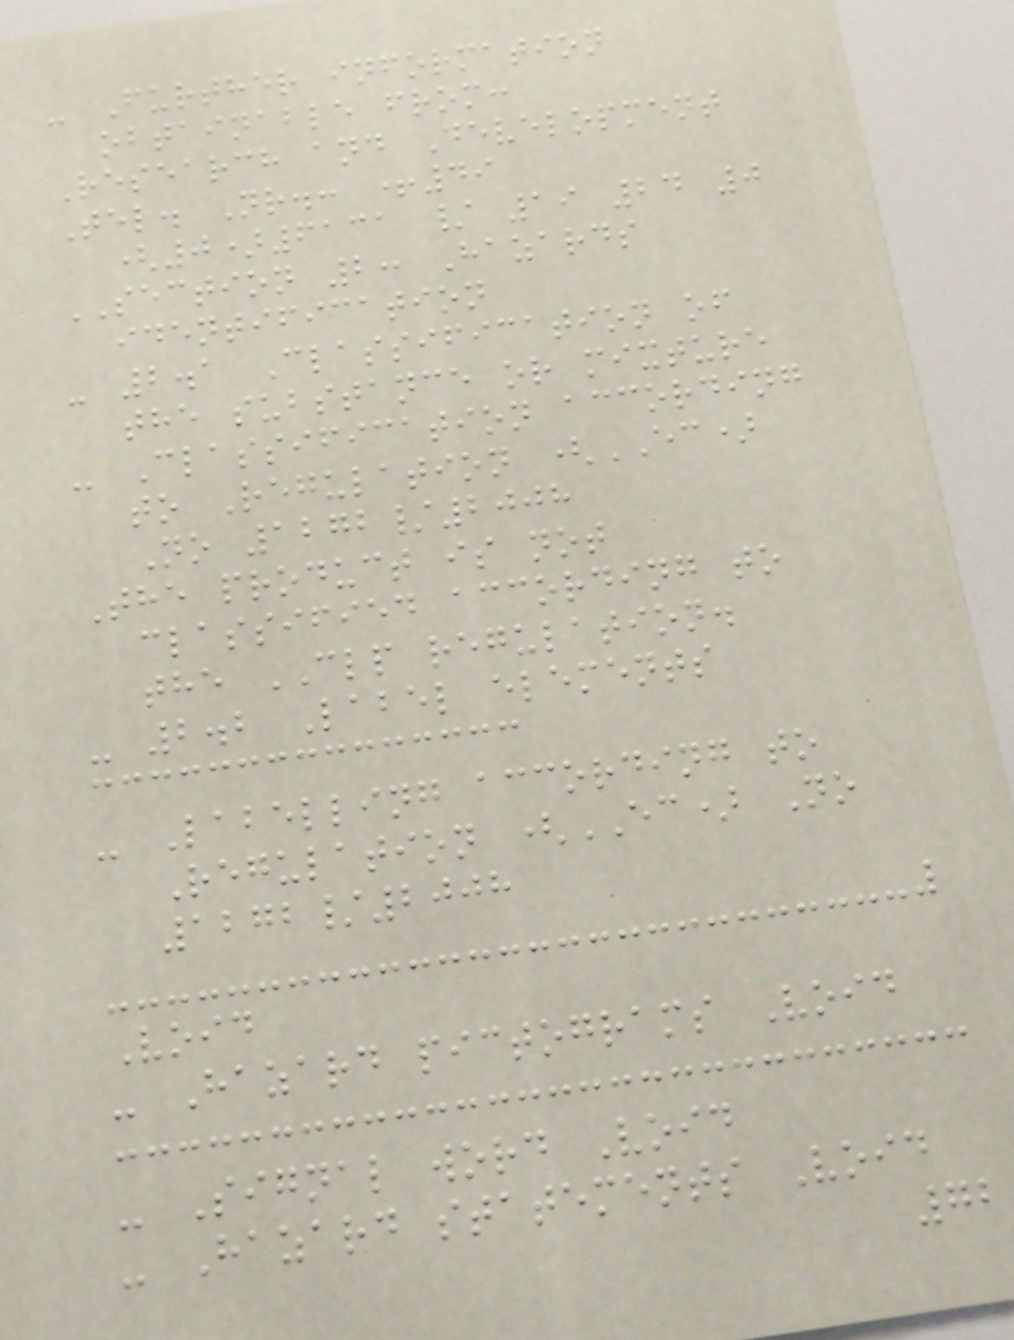- Further information
obtainable from:
Research and Development
Tel. Nr.: +49
(0)6131 / 19 24 0
SECTION 2: Hazards
identification
- 2.1 Classification of
the substance or mixture
- Classification according
to Regulation (EC)
No 1272/2008
The product is not
classified according to
the CLP regulation.
- 2.2 Label elements
- Labelling according to
Regulation (EC) No
1272/2008
Void
- Hazard pictograms Void
- Signal word Void
- Hazard statements Void
72
